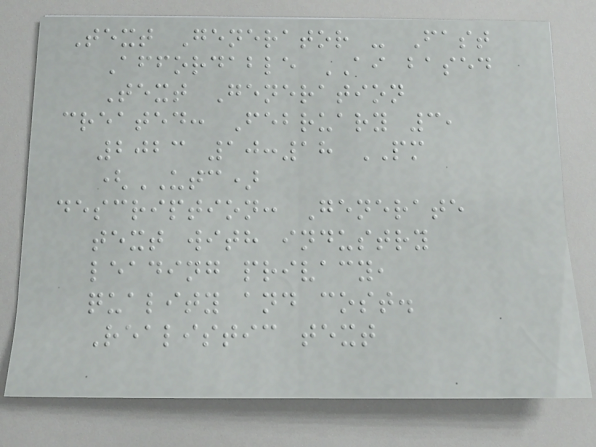Text Generator - Fast
Affordable AI based
Text Generation
created: February 3,
2023 10:18 PM
(UTC)
description: Generate
text with industry
leading privacy,
quality and cost.
Realistic text
